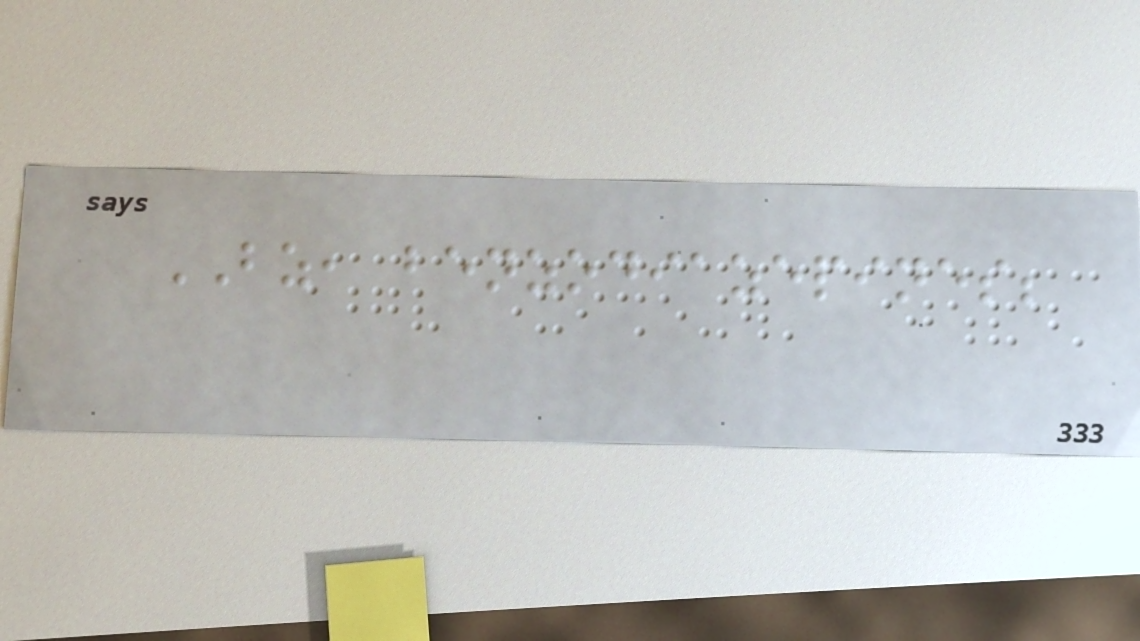BZ, benzodiazepines;
